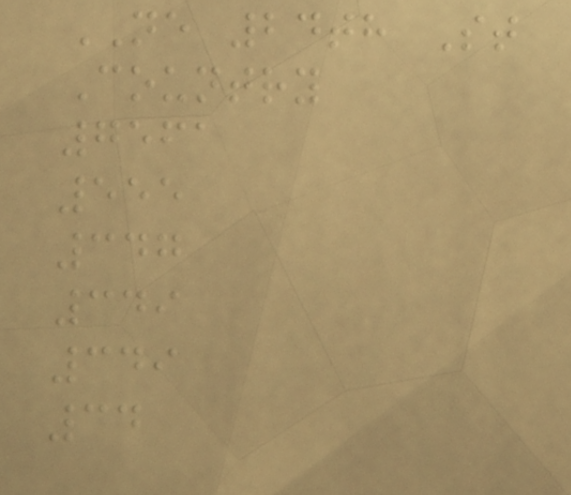NE 24th St
Country
7561
555
347
349
349
34
